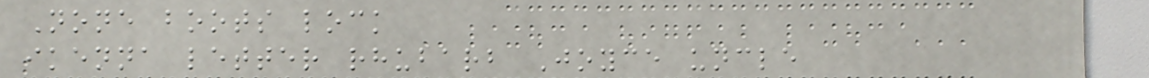None boots lock
ikenna letter rhubarb Joyce uncle
